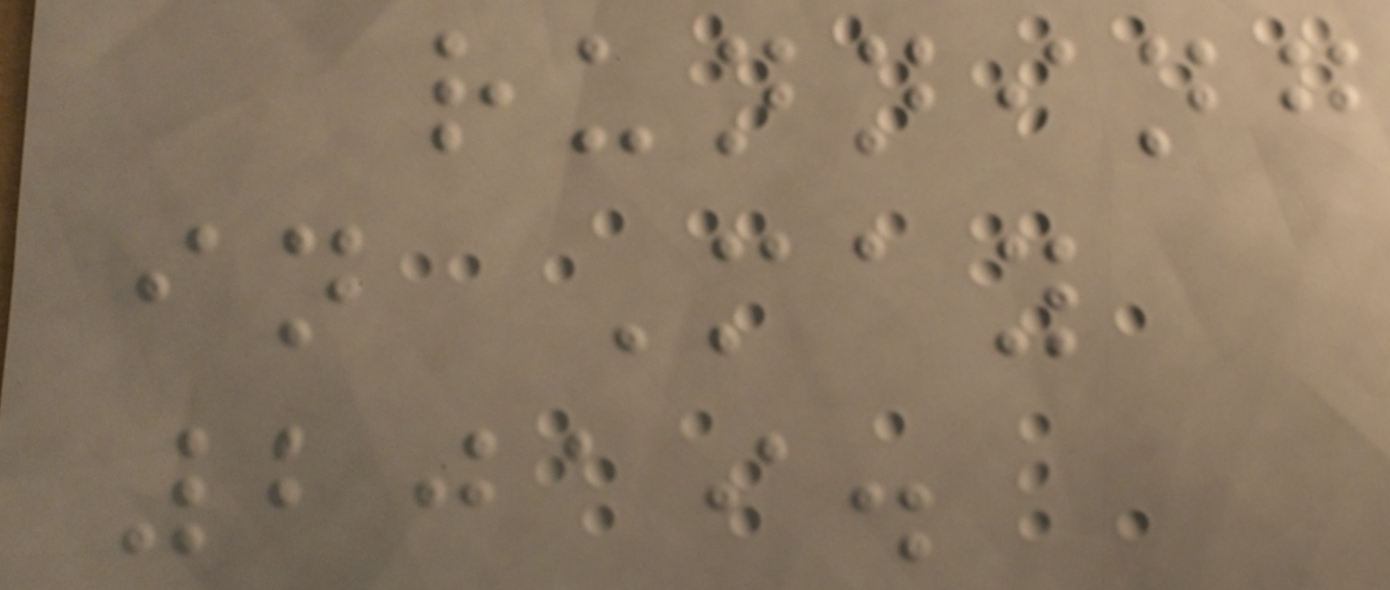running
in May
2019.
